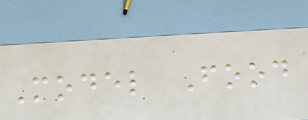Model Food
